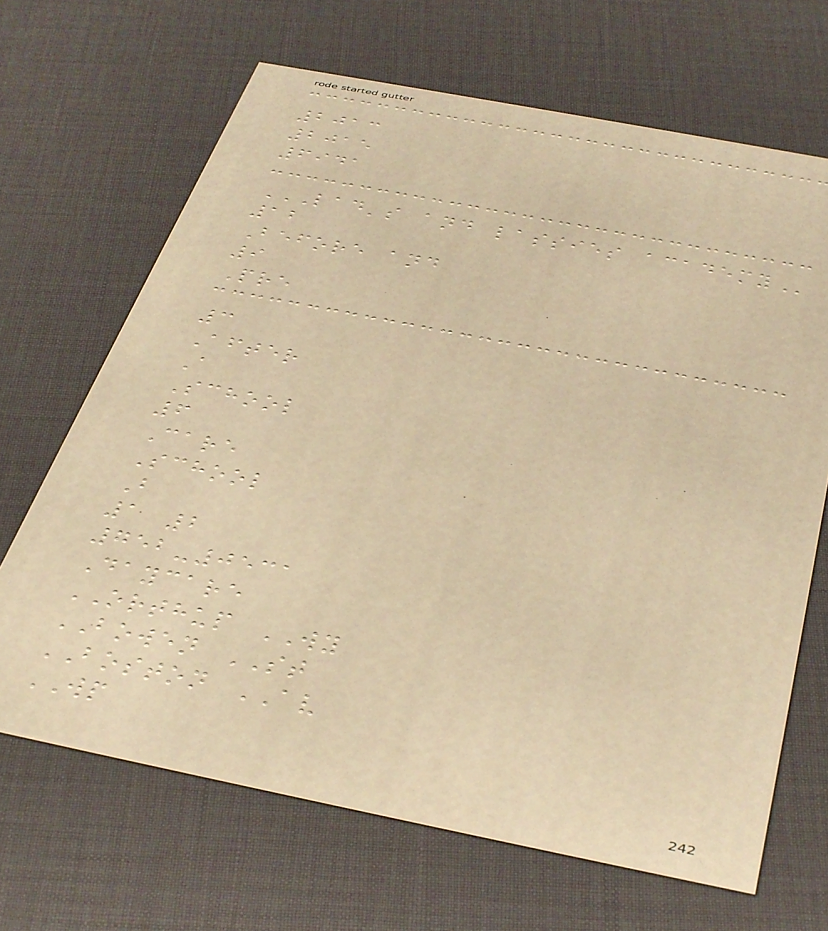2013
2015
6941
LAD'S AND LASSIES ACADEMY
12
Before and
9
Pre
3
After
A
School
6
Care
School
B
1 2
752-0531
Daycare
ORTHUP WY
BOWEN ST
BOSTON AV
WP
